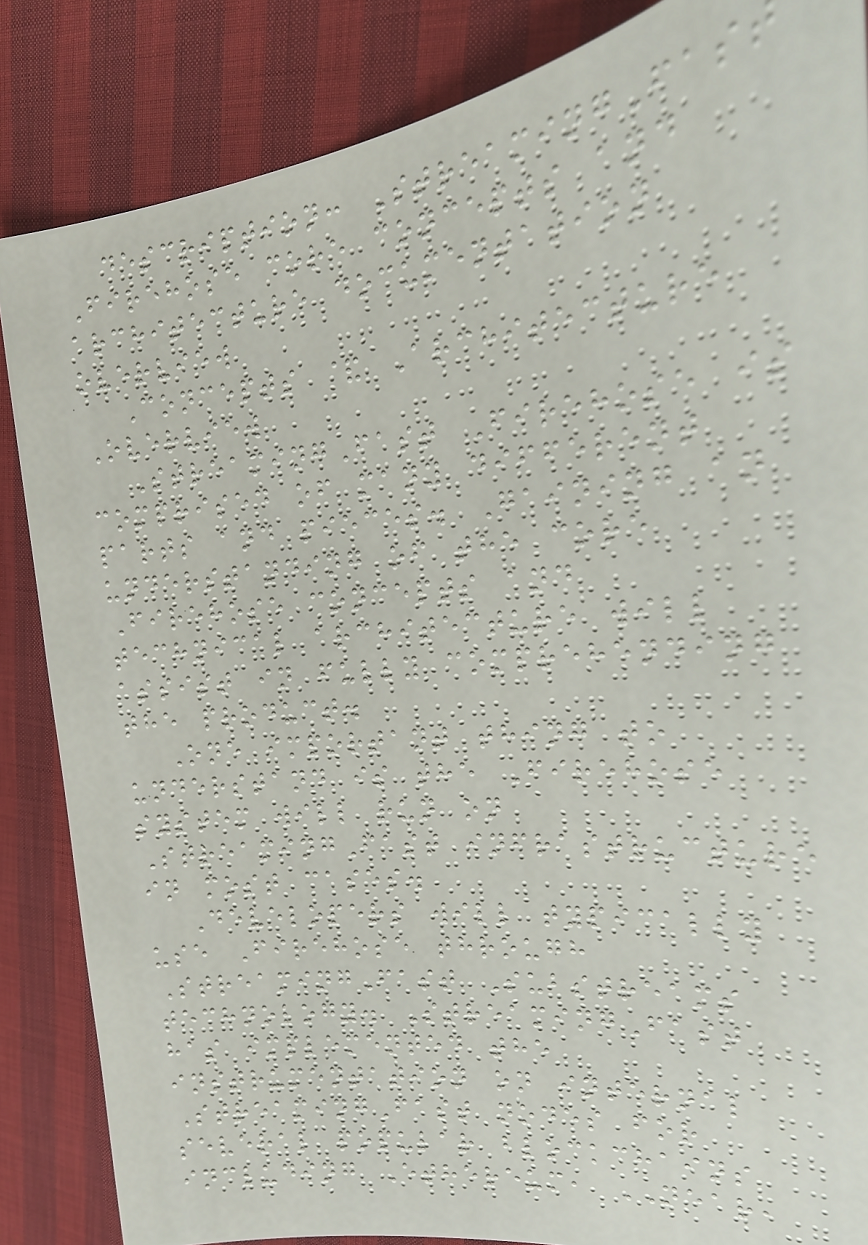description: StreamingFast
Firehose core concepts and
architecture documentation
overview
Concepts & Architecture
Overview
StreamingFast Firehose is
comprised of many different
parts and pieces. Gaining an
understanding of the core
Firehose concepts and
technical architecture will
assist in fully comprehending
the product.
One important thing to
understand is the Firehose
system will run on
StreamingFast infrastructure
in most cases.
Developers will typically
use Firehose through
StreamingFast Substreams
technology. StreamingFast
has implemented the
instrumentation on internal
StreamingFast nodes for
several popular blockchains
including Ethereum, NEAR,
